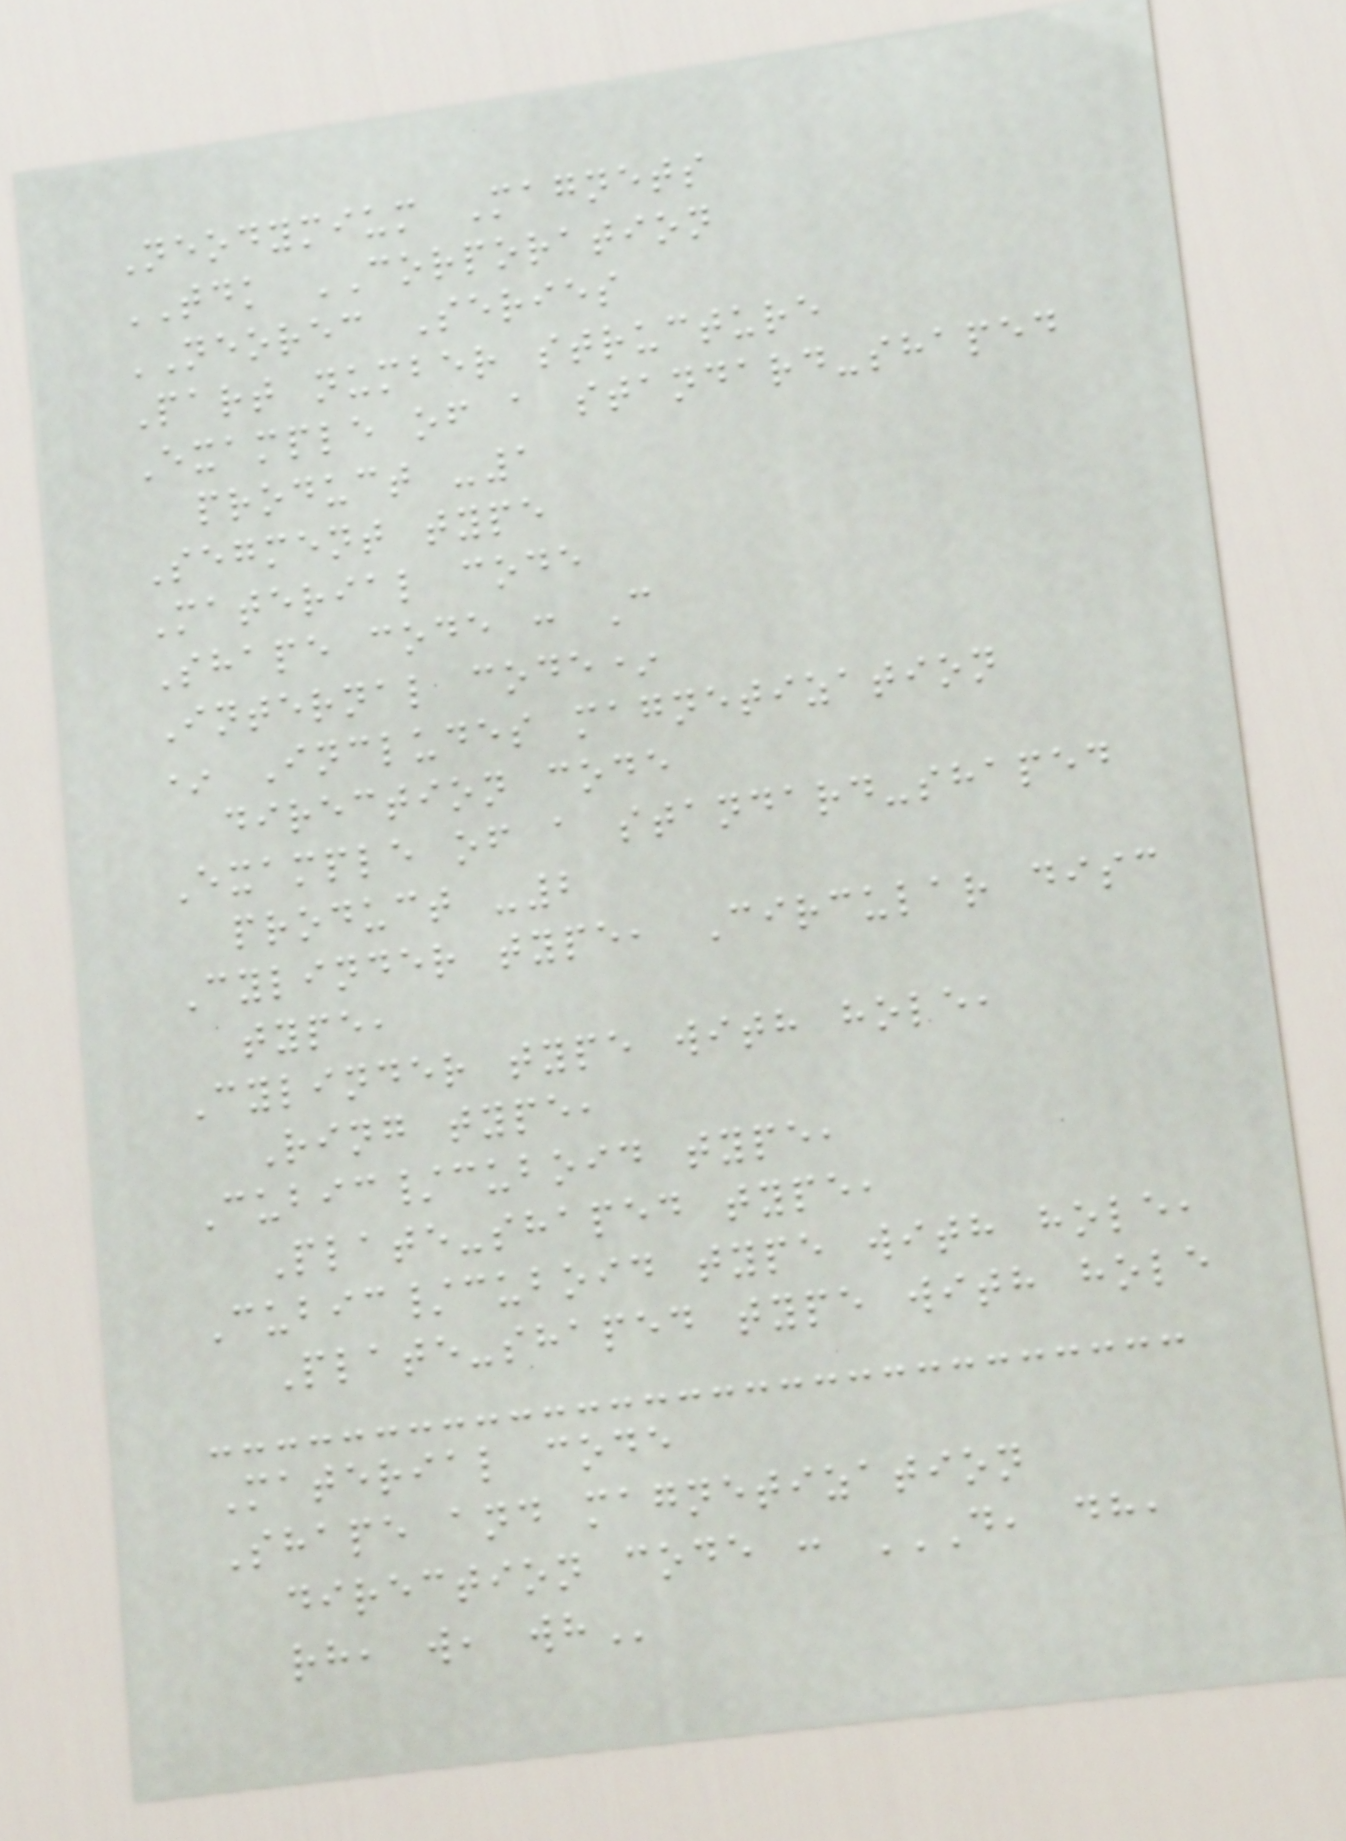Neodymium Magnets
TDK CORPORATION
NEOREC Series
Part number structure
Example of a standard-shaped
product -1
Segment type
Material code
Shape code : C
Internal code*
* Includes magnetization
direction code
Example of a standard-shaped
product -2
Cylinder type, Circular disc
type,
Cylinder type with hole,
Ring type,
Cubic/cuboid type,
Plate-shaped type,
Cubic/cuboid type with hole,
Plate-shaped type with hole
Material code
Shape and magnetization
direction code : D, DH,
RH, W, WH
